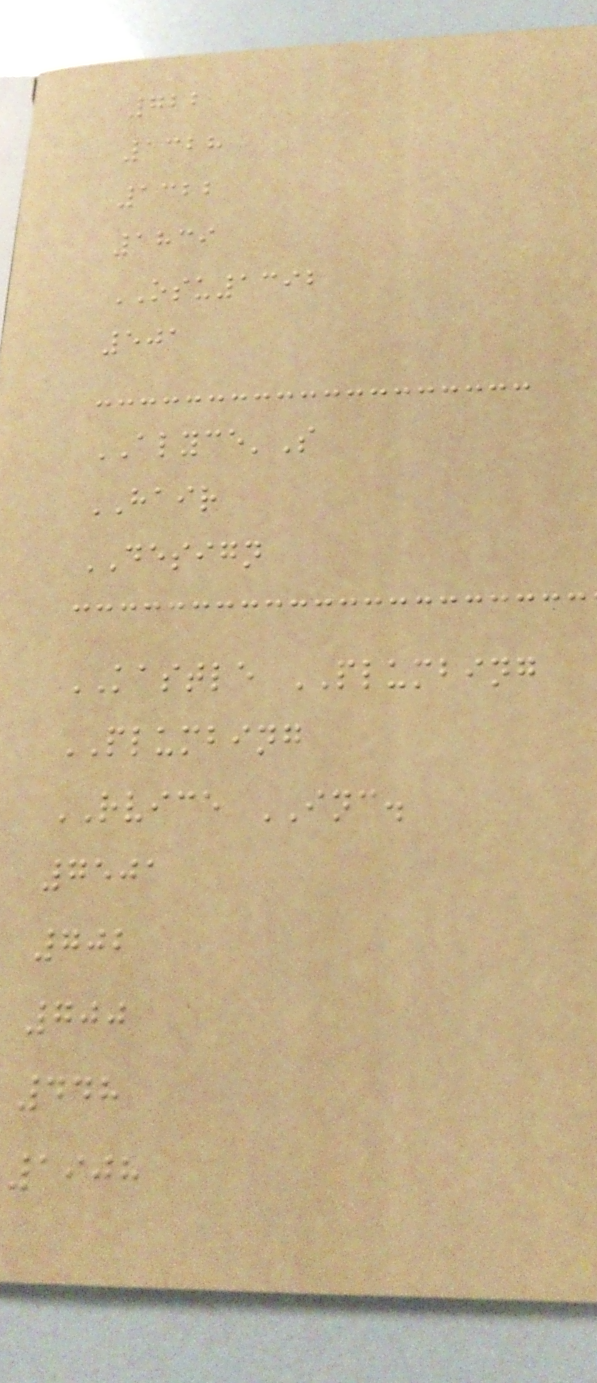722
1328
1322
1839
OSU1392
501
ALYCE'S
HAIR
DESIGN
KASTLE PLUMBING
PLUMBING
RVICE INC.
7501
702
700
448
1908
